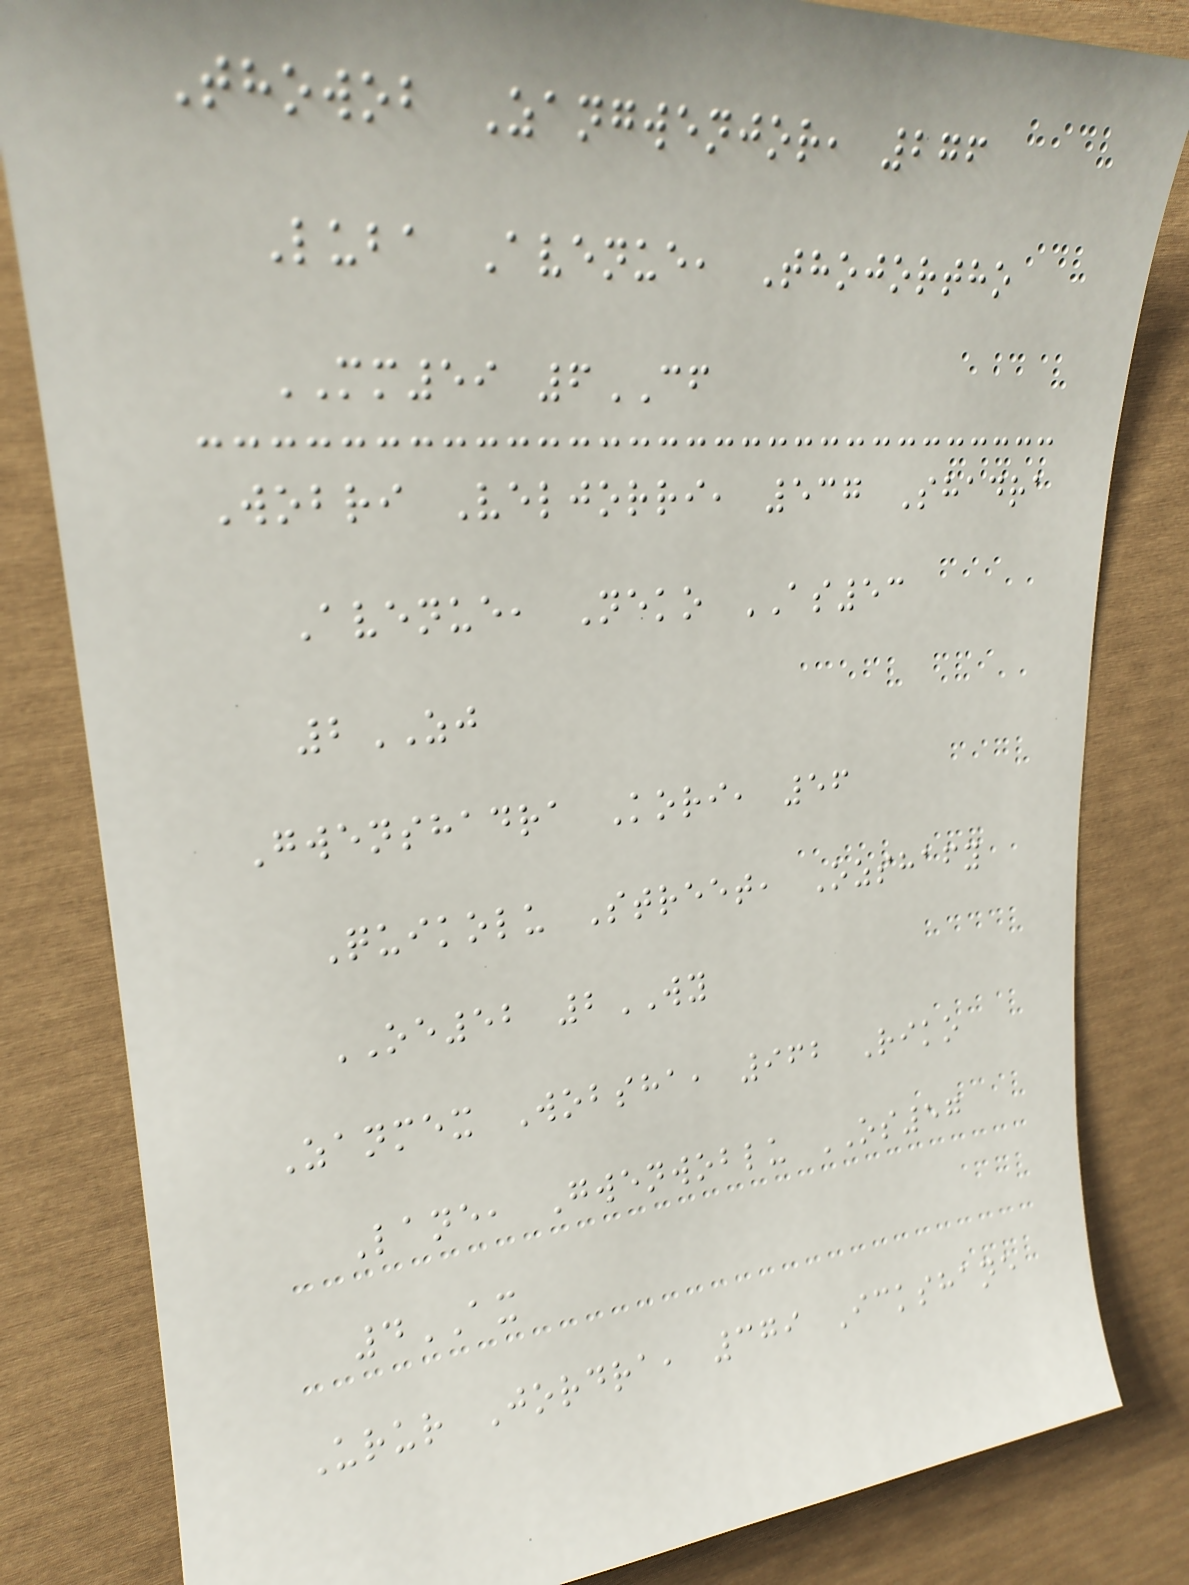Thowob Zangwenjor, 276
Luba Avenue, Thojortho
MM59 6CF
Wobri Veljorri, 537 Shadra
Avenue, Neko AS53
2ZJ
Gwenshadra Kori, 56
Quikolu Street, Ozshafy
OE52 2WY
Zanmex Wobsha, 962 Riko
Lane, Gwenwoblu OS57
4AX
Urur Jordra, 379 Ickshane
